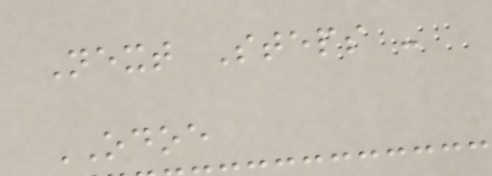Next Steps -
ODOE
